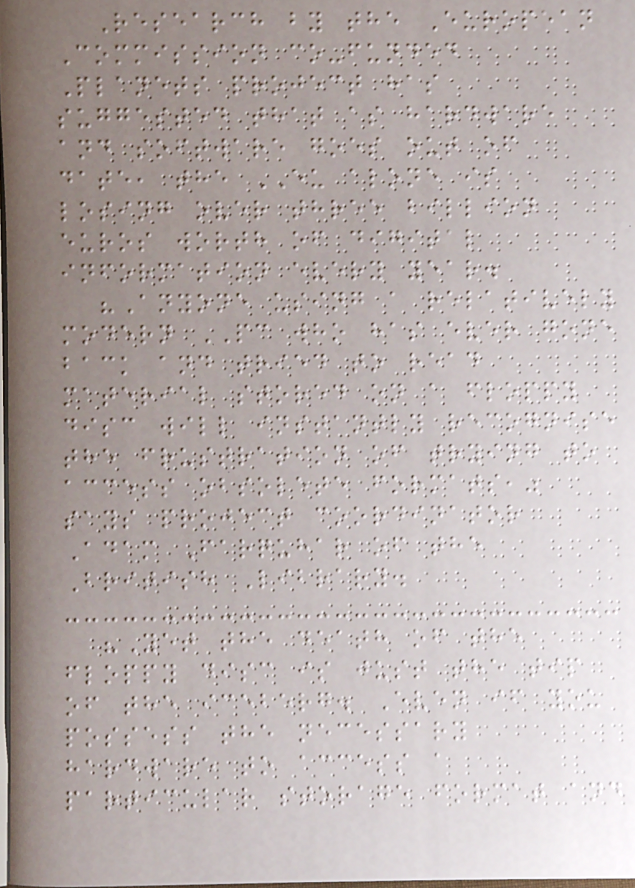Research by the European
Commission co-funded
Planets project has
suggested that as hardware
and software goes out of
date, the EU alone is
losing over three billion
euros worth of digital
information every year.
"Anyone using a relatively
modern PC who has ever gone
back and tried to read
material stored on a floppy
disc will instantly recognise
the frustration of trying to
access obsolete formats,"
says project coordinator
Adam Farquhar of the
British Library.
"Yet the death of the
floppy disc is just the tip
of the iceberg. Even if you
possess the necessary
hardware to access a
particular storage format and
